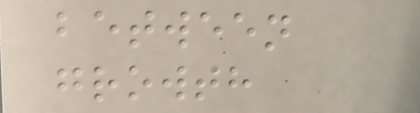between
growth
